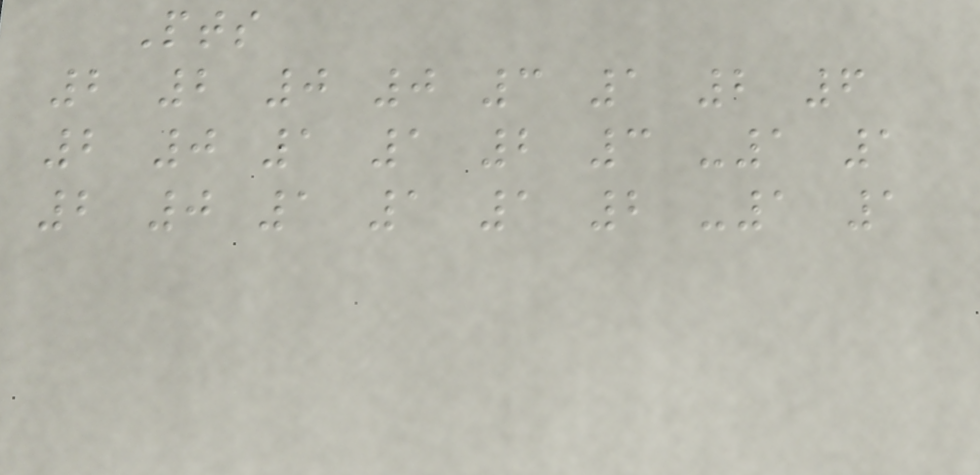Pts
2 2 0 0 3 1 2 6
2 0 1 1 2 3 -1 1
2 0 1 1 1 2 -1 1
